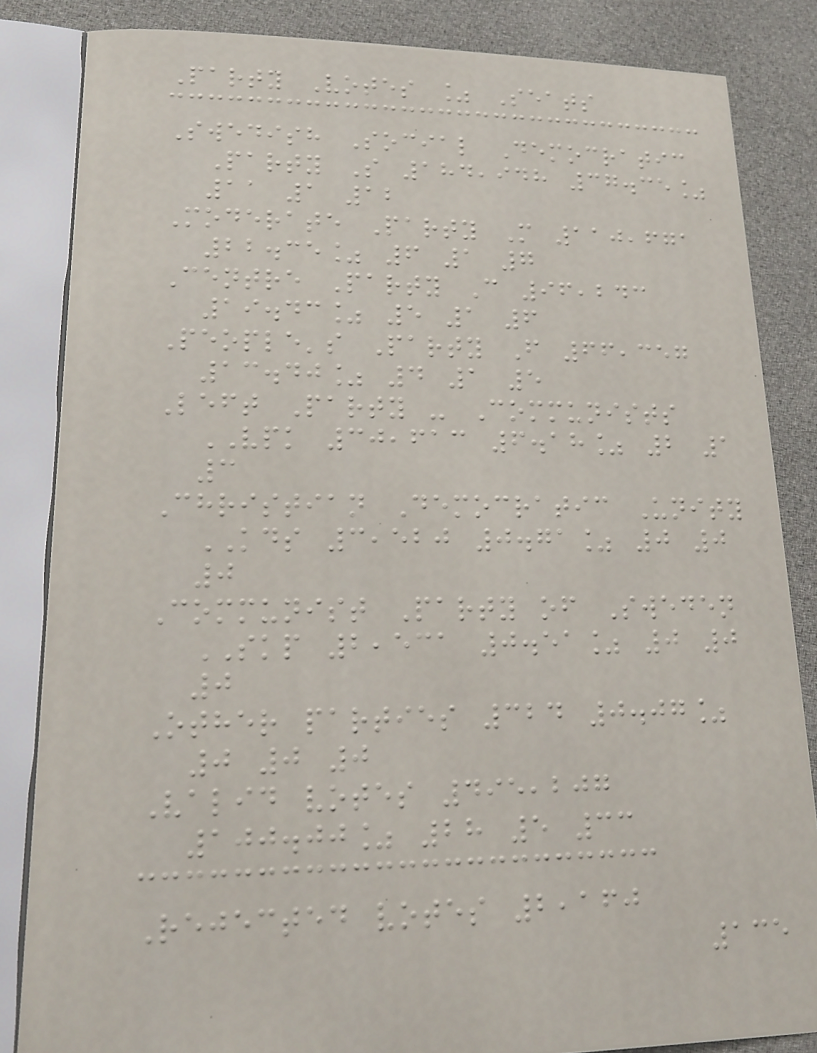Party Votes % Seats
Swedish Social Democratic
Party S 184,948 37.35%
11 1 12
Moderate Party M 110,671
22.35% 6 1 7
Centre Party C 96,243
19.43% 5 1 6
People's Party F 66,357
13.40% 4 1 5
Left Party - Communists
VPK 30,613 6.18% 2 1
3
Christian Democratic Unity
KDS 3,520 0.71% 0 0
0
Communist Party of Sweden
SKP 2,531 0.51% 0 0
0
Other parties 324 0.07%
0 0 0
Valid votes 495,207
100.00% 28 5 33
Rejected votes 2,160
135
